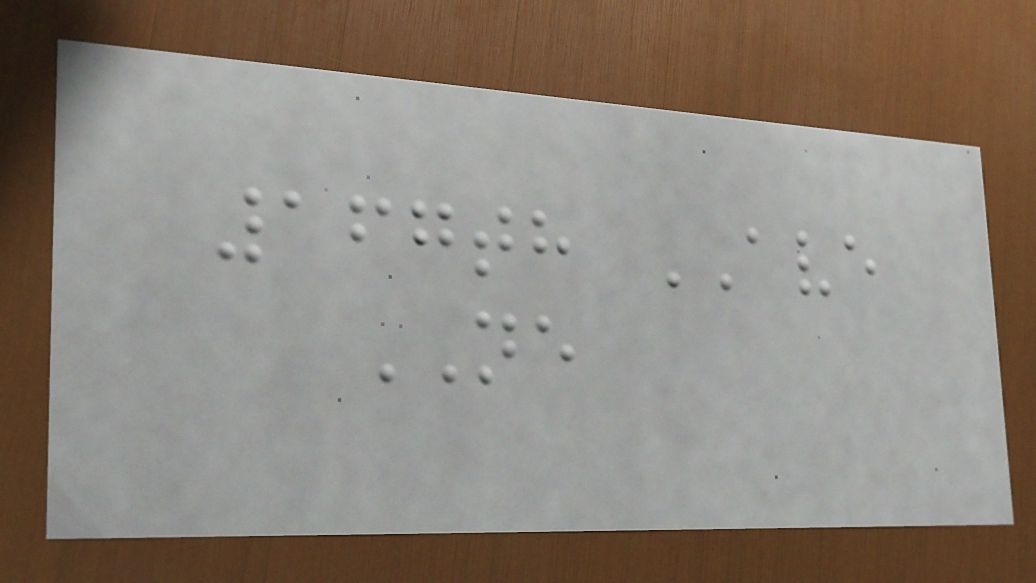167th AVE
NE
